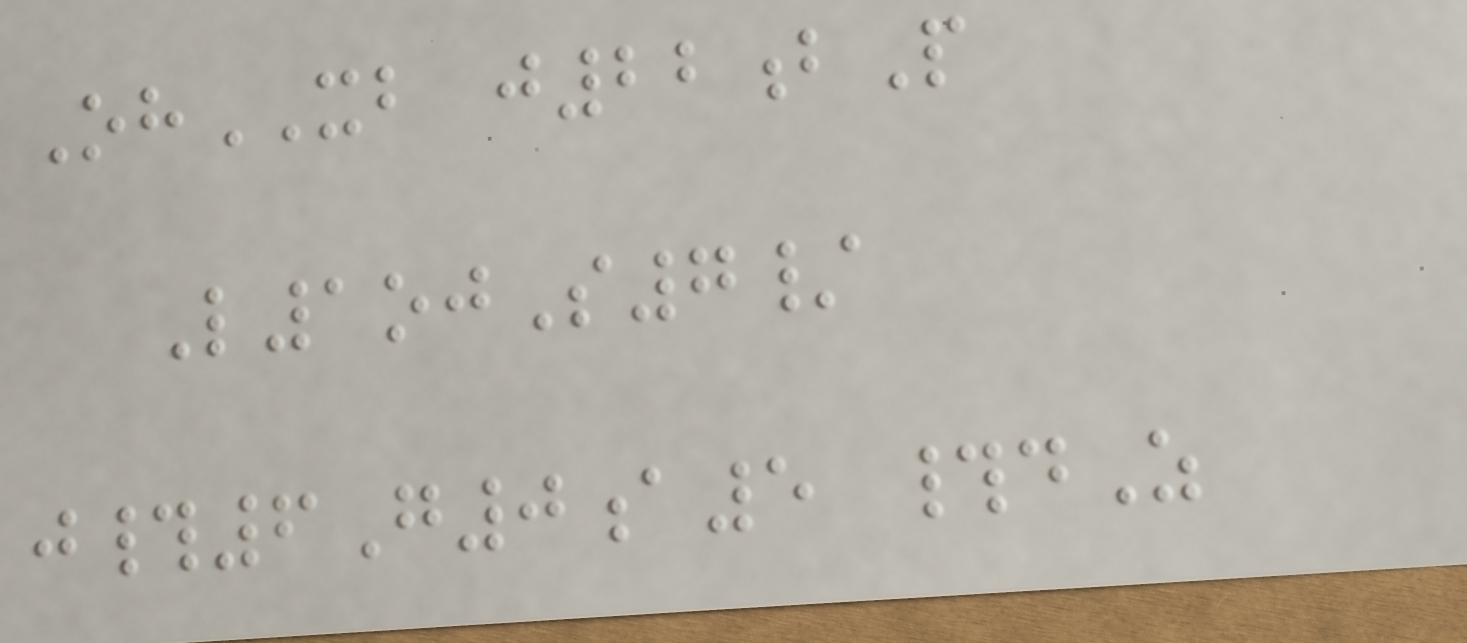OhXB j22bP
L1ojS7/
j#6G0a5 #dZ
